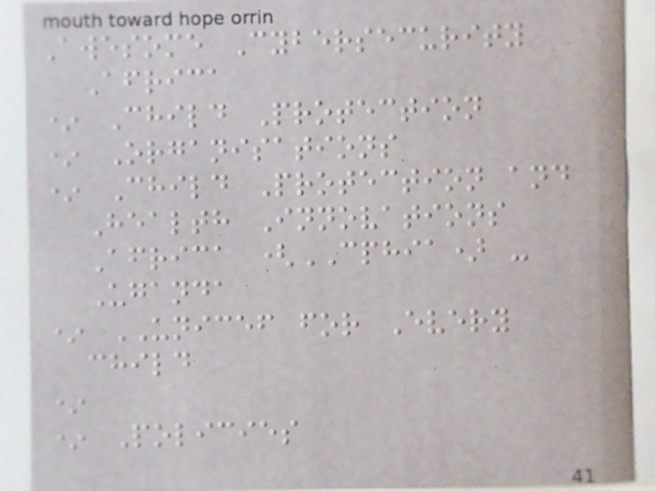Awesome Cybersecurity
Africa
* Child Protection
* Organisations
* Child Protection and
Health Innovations
Africa (CPHIA) -
Uganda
* UNICEF for Every
child
*
* Policies
